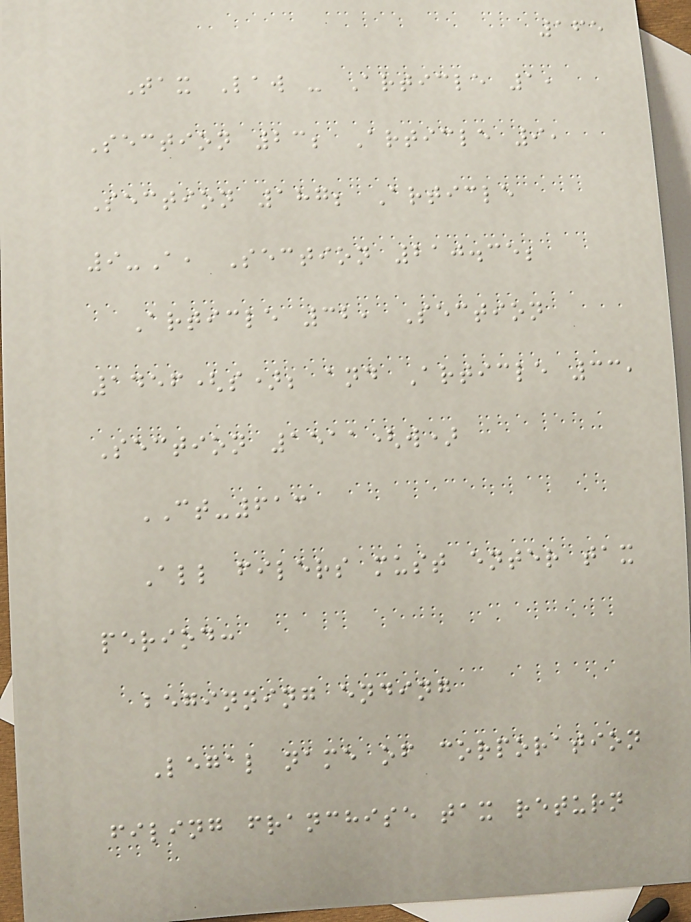165
Tax Law - Article 1,
Section 23; Article 9,
Section 187; Article
9-A, Section 210.35;
Article 32, Section
1456(s); and Article 33,
Section 1511(w)
CT-613
All filers must enter tax
period:
beginning ending
Legal name of corporation
filing franchise tax return
